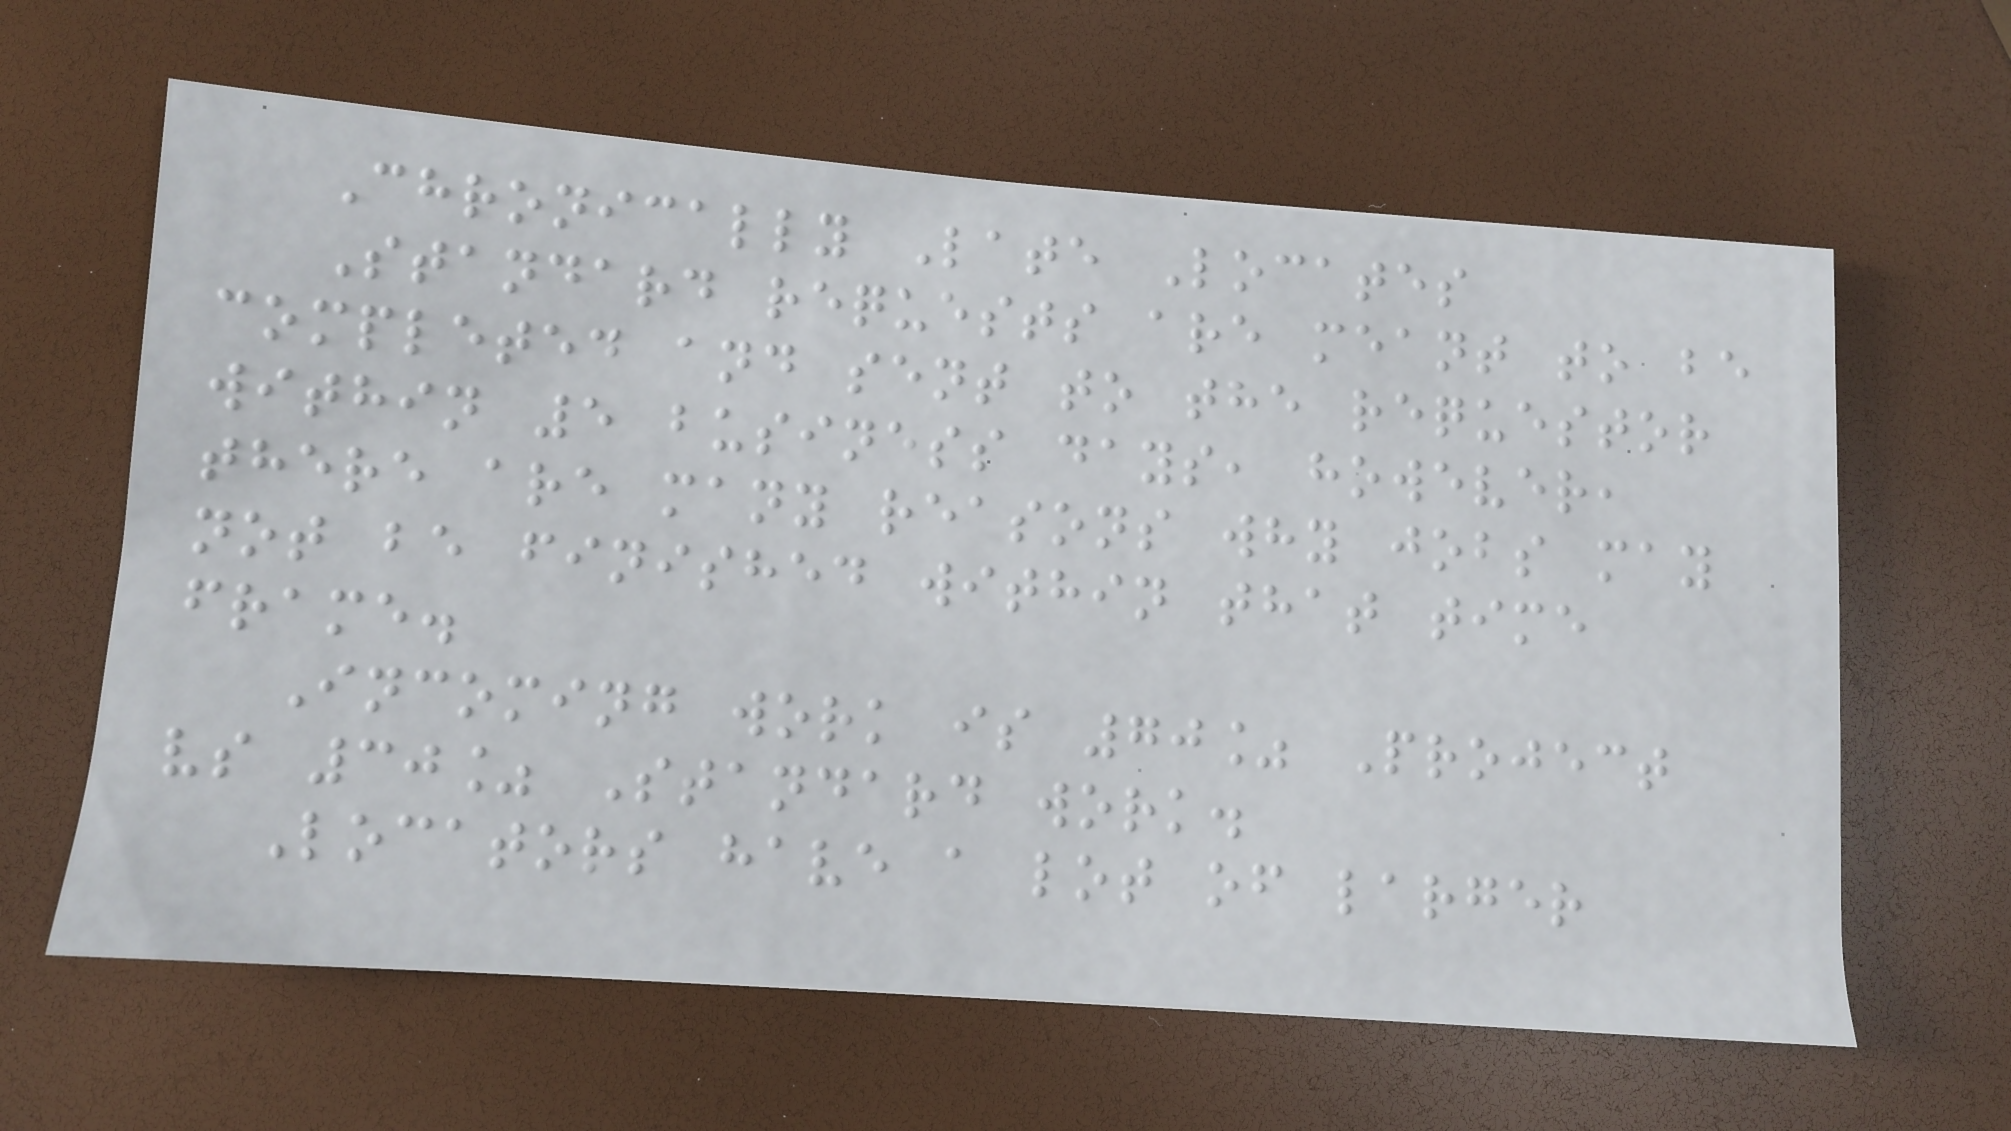Chronically Late Locates
Standard requests are meant to be
completed and sent to the requestor
within 5 business days, however,
there are many reasons why jobs may
not be finished within that time
frame.
Incoming work is 70% Project
vs 30% Standard work.
Locators have a lot of larger
